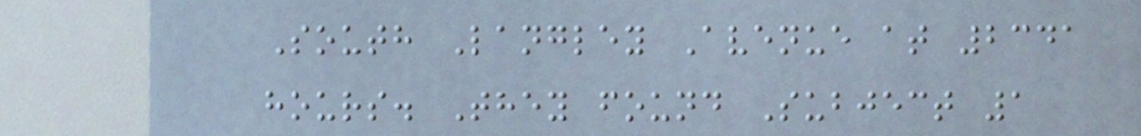South Langley Avenue at 2341
hours. They found Subject 1
